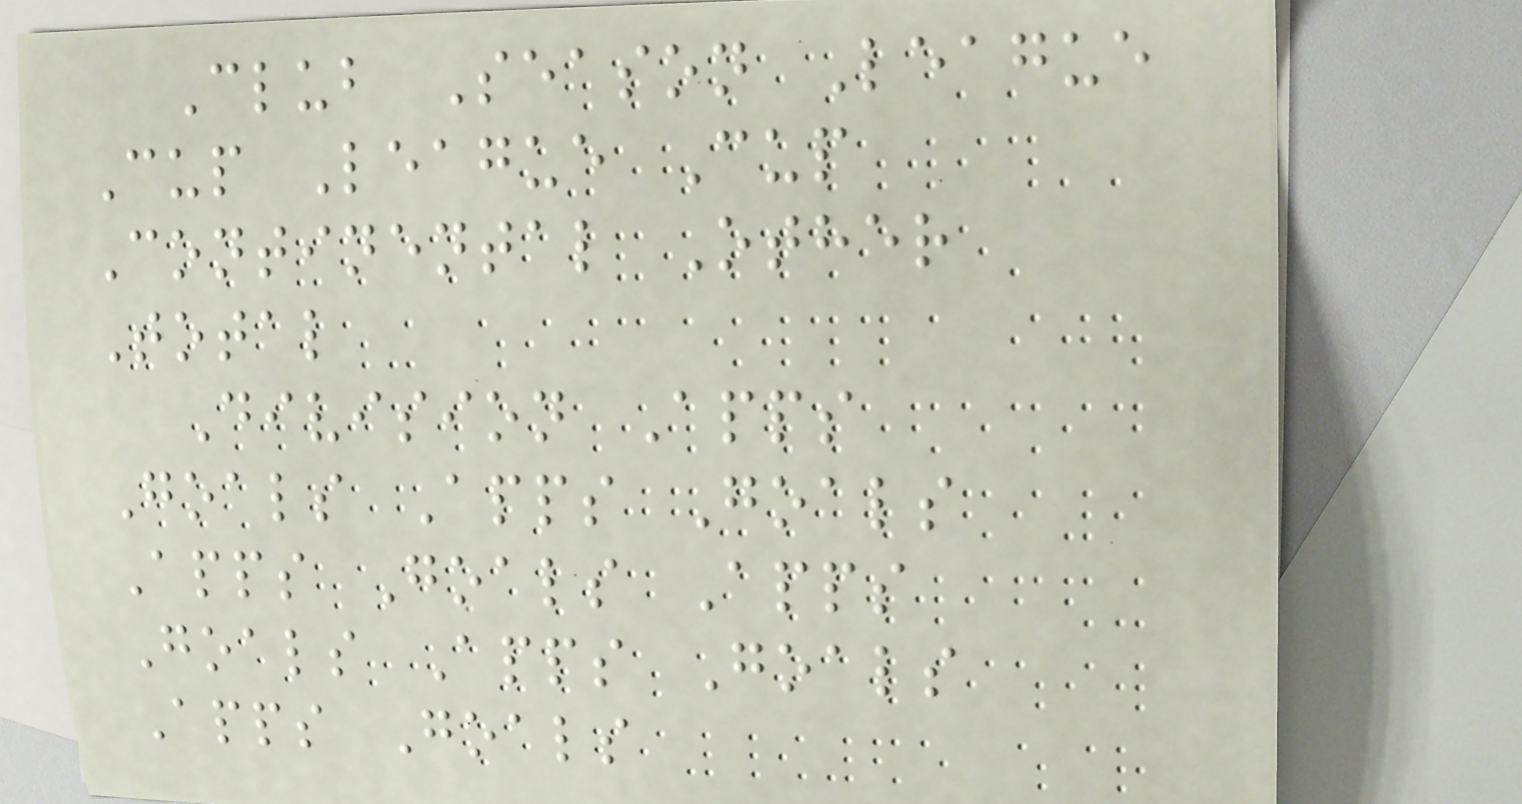Club Season League
Cup League Cup
Continental Other
Total
Division Apps
Goals Apps Goals
Apps Goals Apps
Goals Apps Goals
Apps Goals
